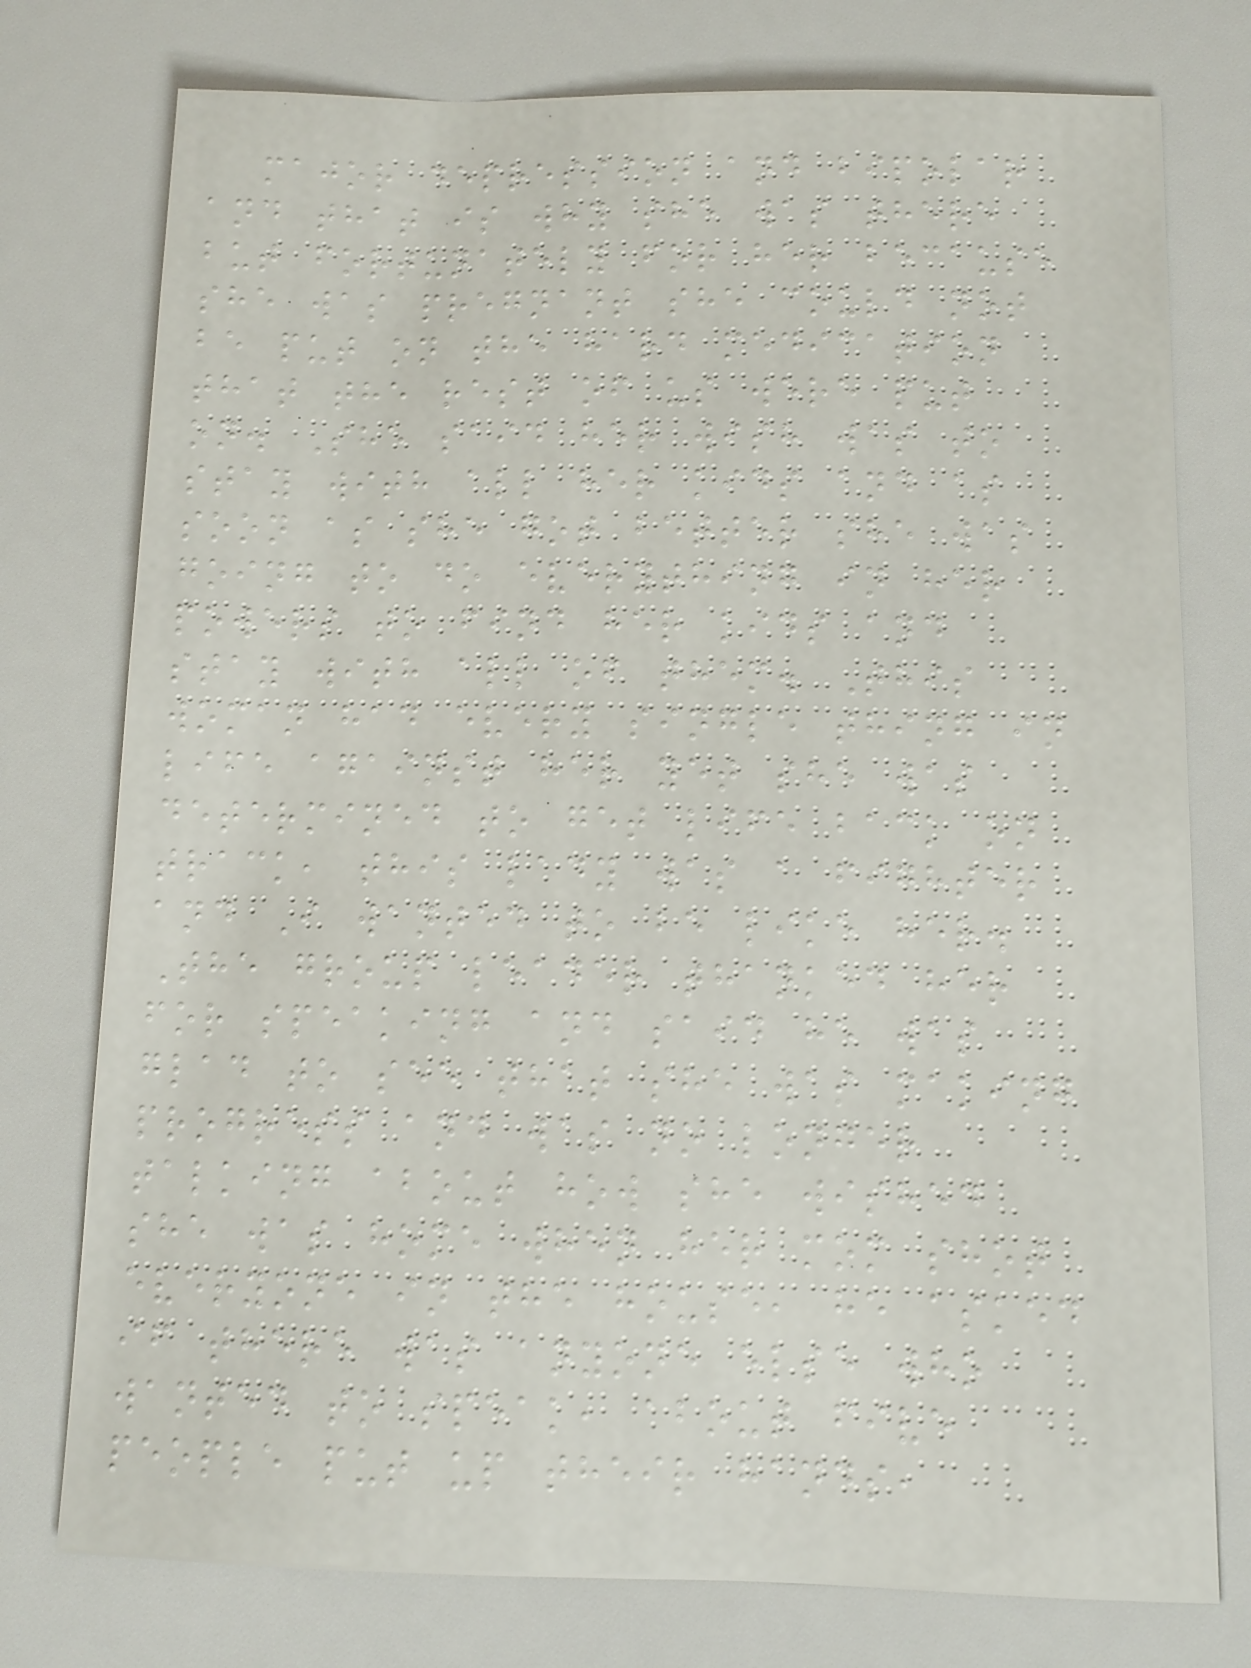major depression and bipolar
and that is why she was there
but fortunately for her because
she was pregnant she could not
be put on the hard medication
that the rest of us were put
on. She said her wish was to
stay with all her kids and as
soon as she got better she was
going to do everything in her
powers to find her kids and
stay with all of them. This
woman had every single thing in
life against her yet she was
determined to get life back on
track, this lady was a fighter
and I wanted to be like her.
The group leader thanked her
for speaking and said he was
glad to see that she was making
progress and was no longer
talking about how she wished
she was home when her mom shot
everyone in the house, he asked
if there was anyone else who
wanted to speak, about five
people put up their hands,
